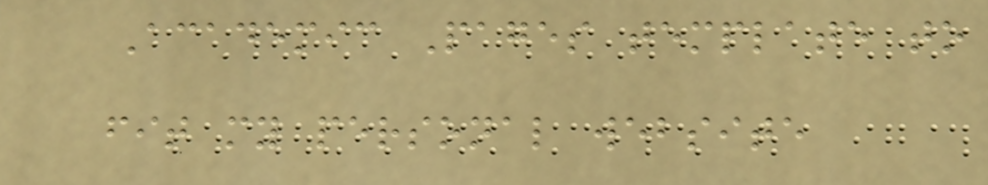Academic Pages template to
fit my personal website
